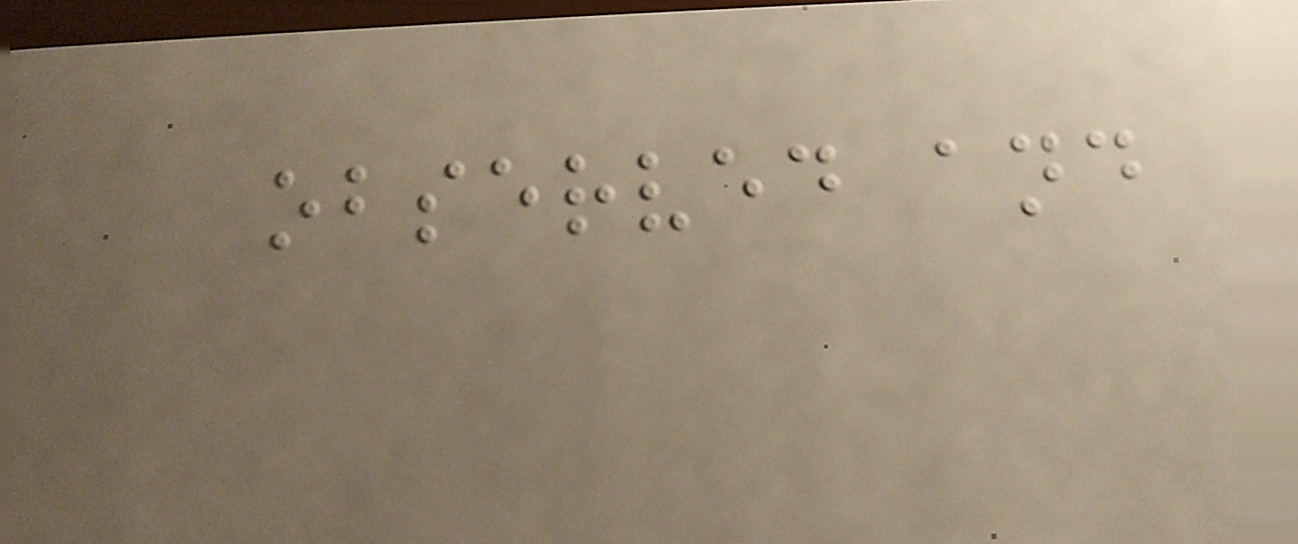observed and
